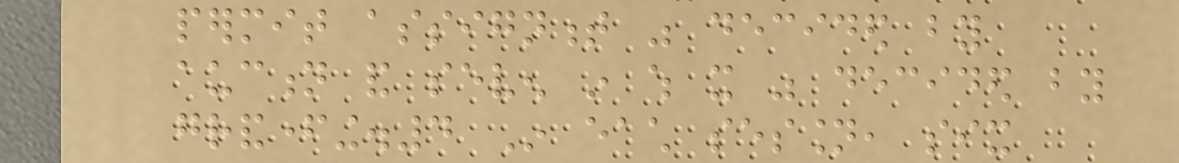permit assignment was decided by
auction and seven in which it was decided by
grandfathering.4 In each session, six
